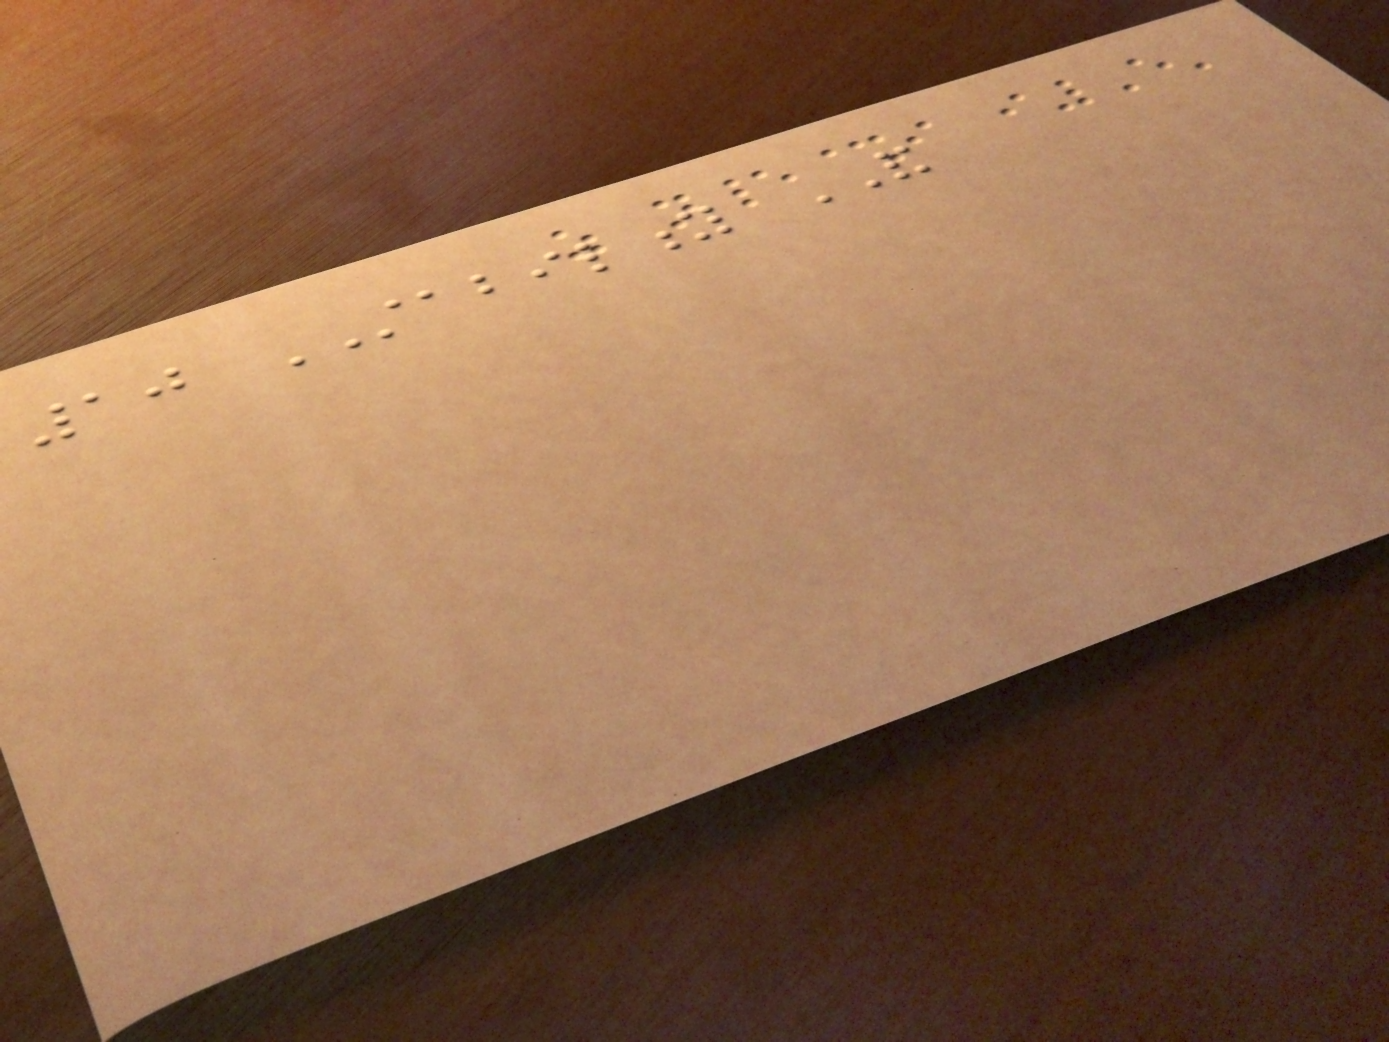10 STABILITY AND
